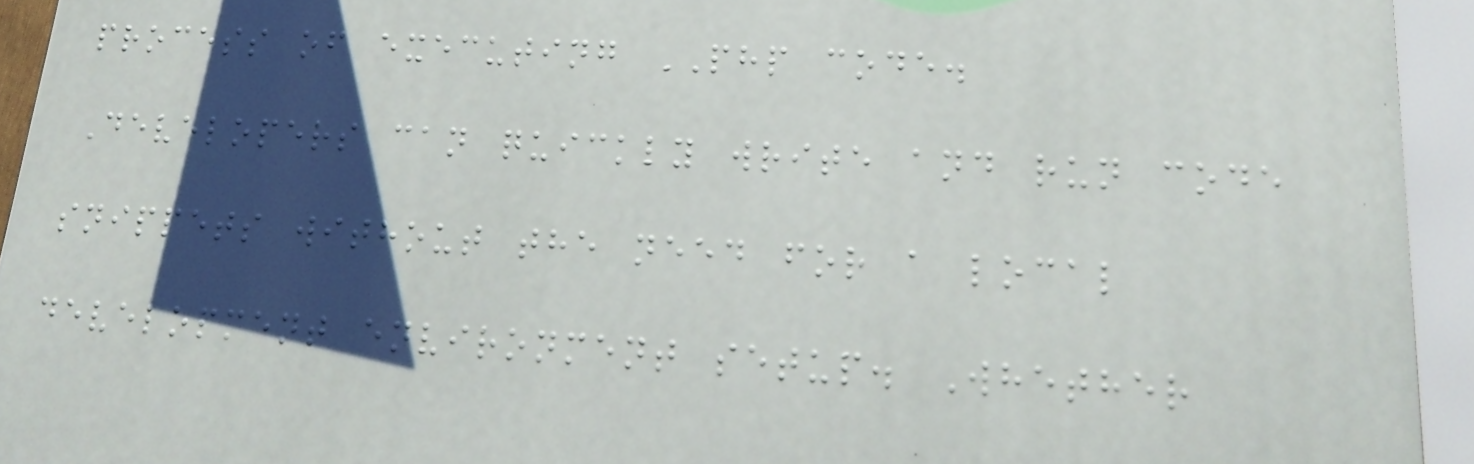process of executing PHP code.
Developers can quickly write and run code
snippets without the need for a local
development environment setup. Whether
